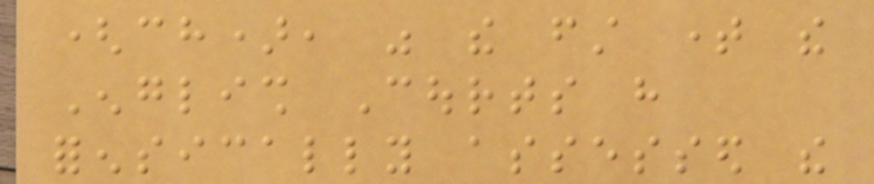(ch), was the first time the
English Courts have
forensically assessed the
